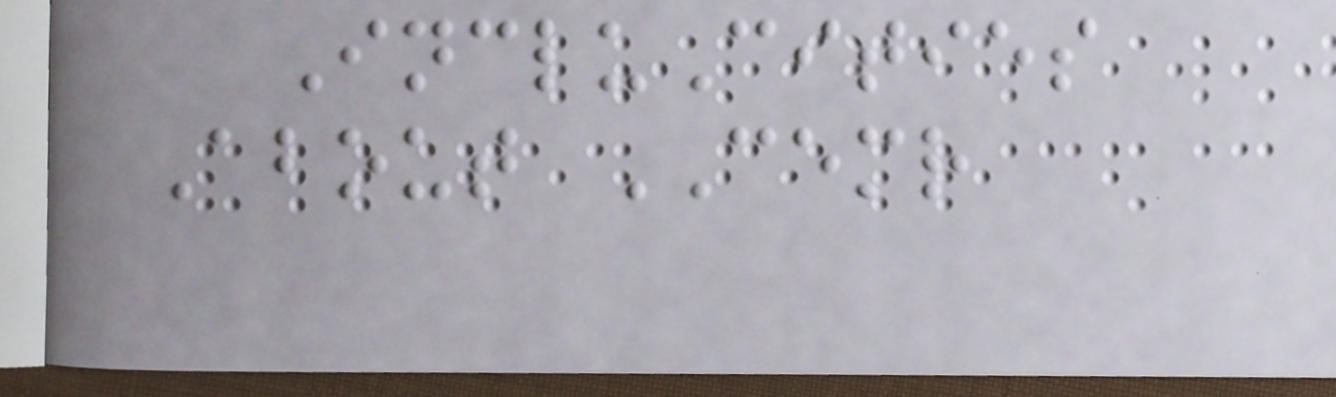IncluCities
About CEMR
